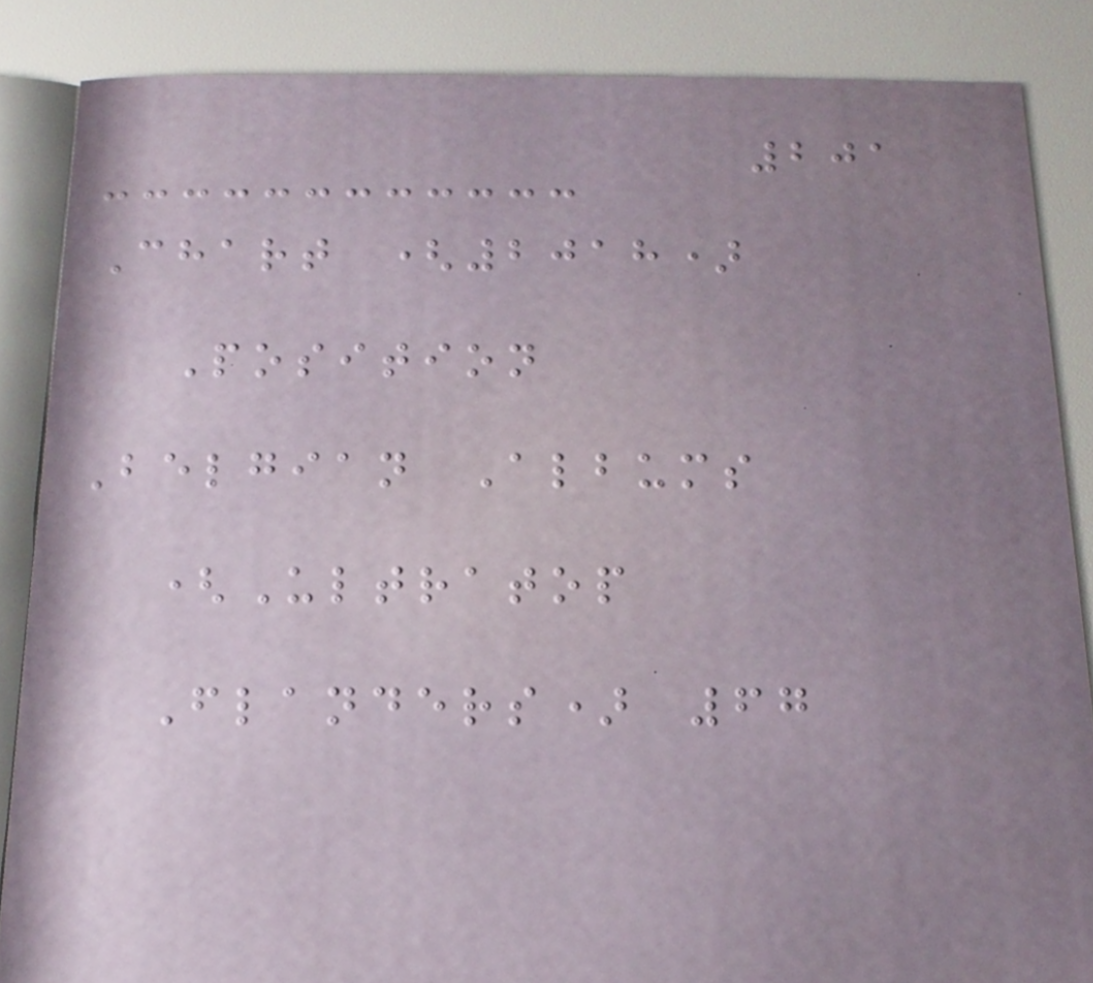201
Chart (2018)
Position
Belgian Albums
(Ultratop
Flanders) 67
